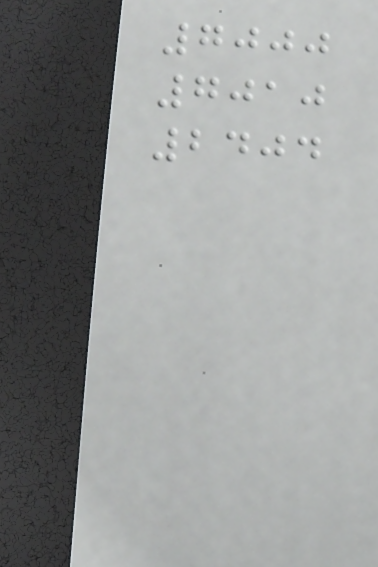7000
7010
2404
